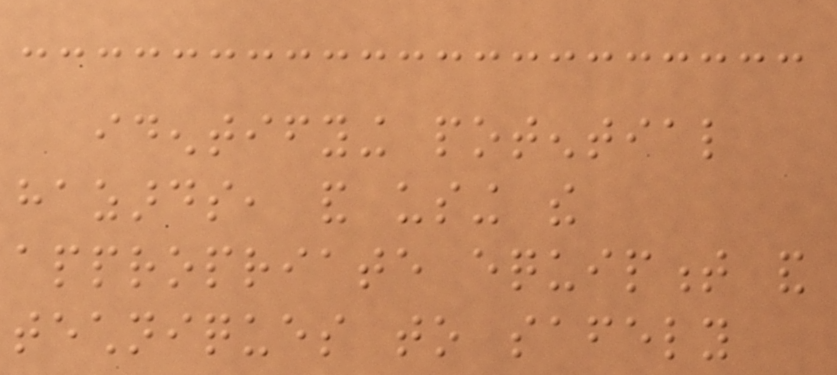identifying potential
hazards, and using the
appropriate equipment and
techniques to safely
